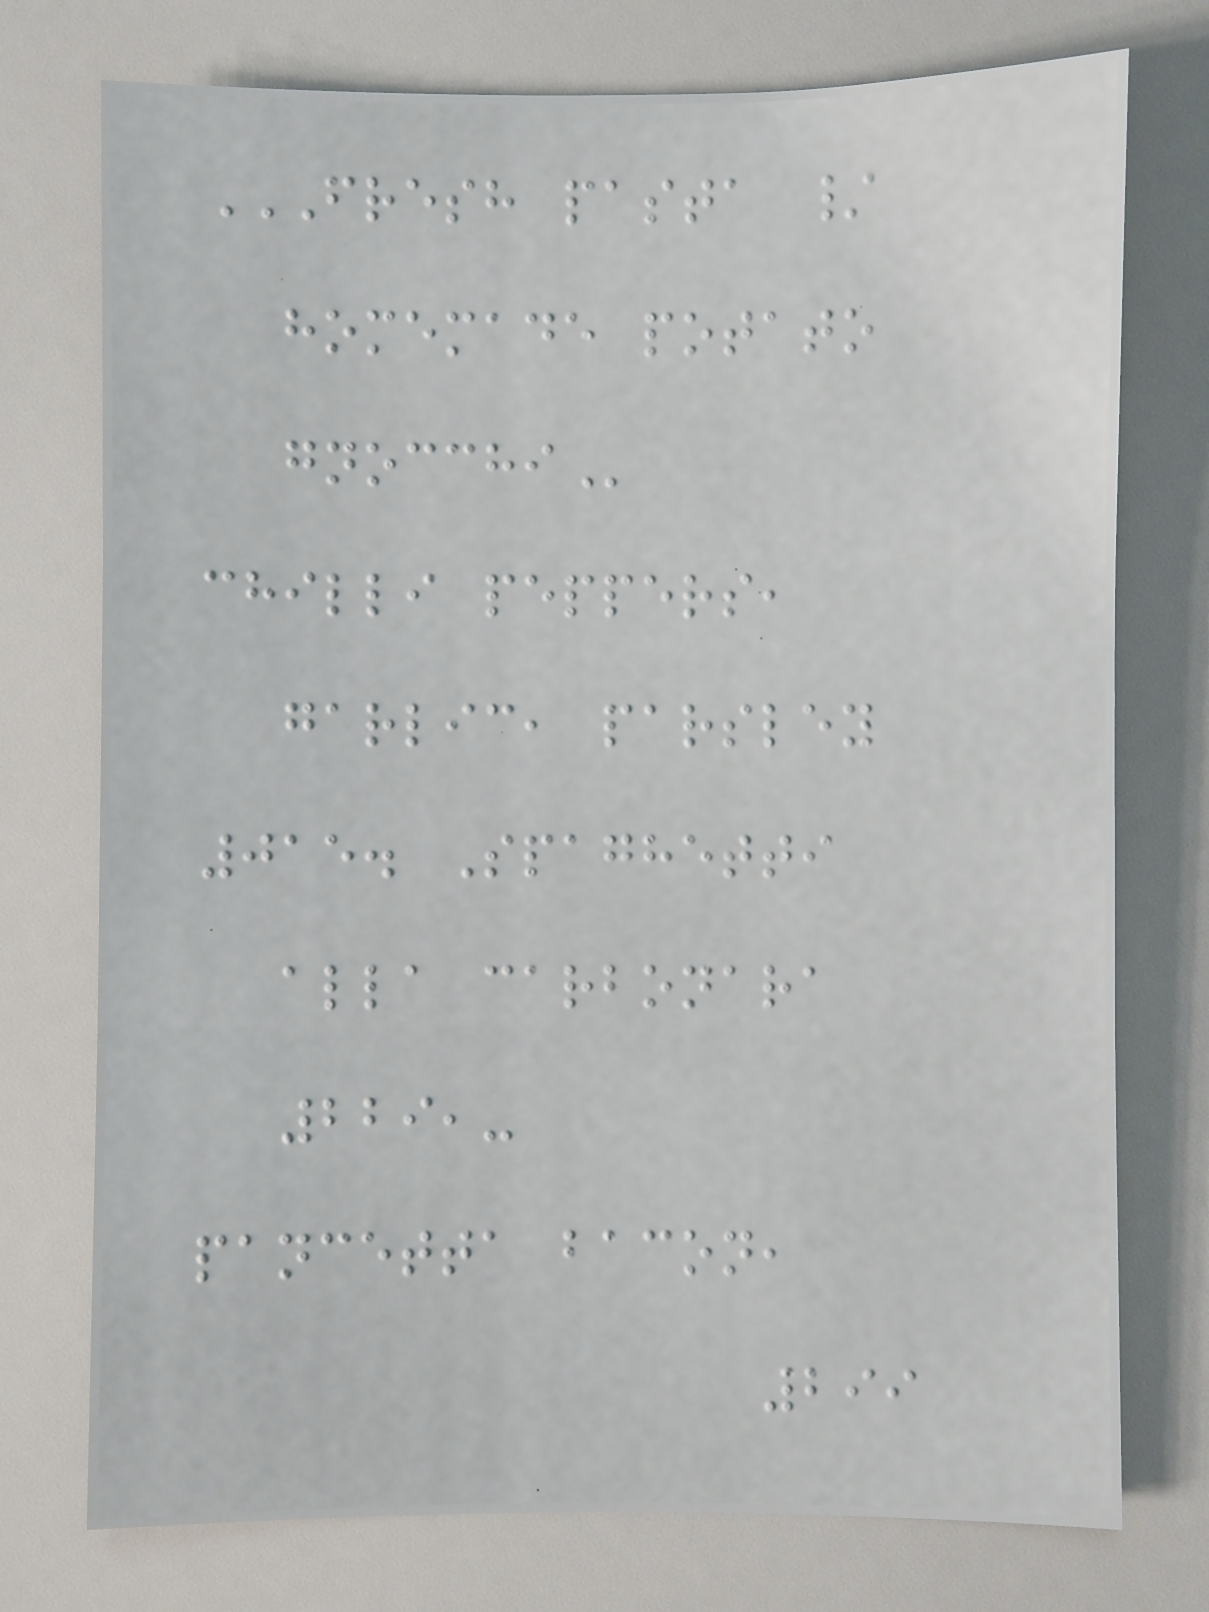FRESH PASTA /
HOMEMADE POTATO
GNOCCHI
chilli peppers,
garlic, parsley
015. Spaghetti
alla carbonara
229,-
pancetta bacon,
299
